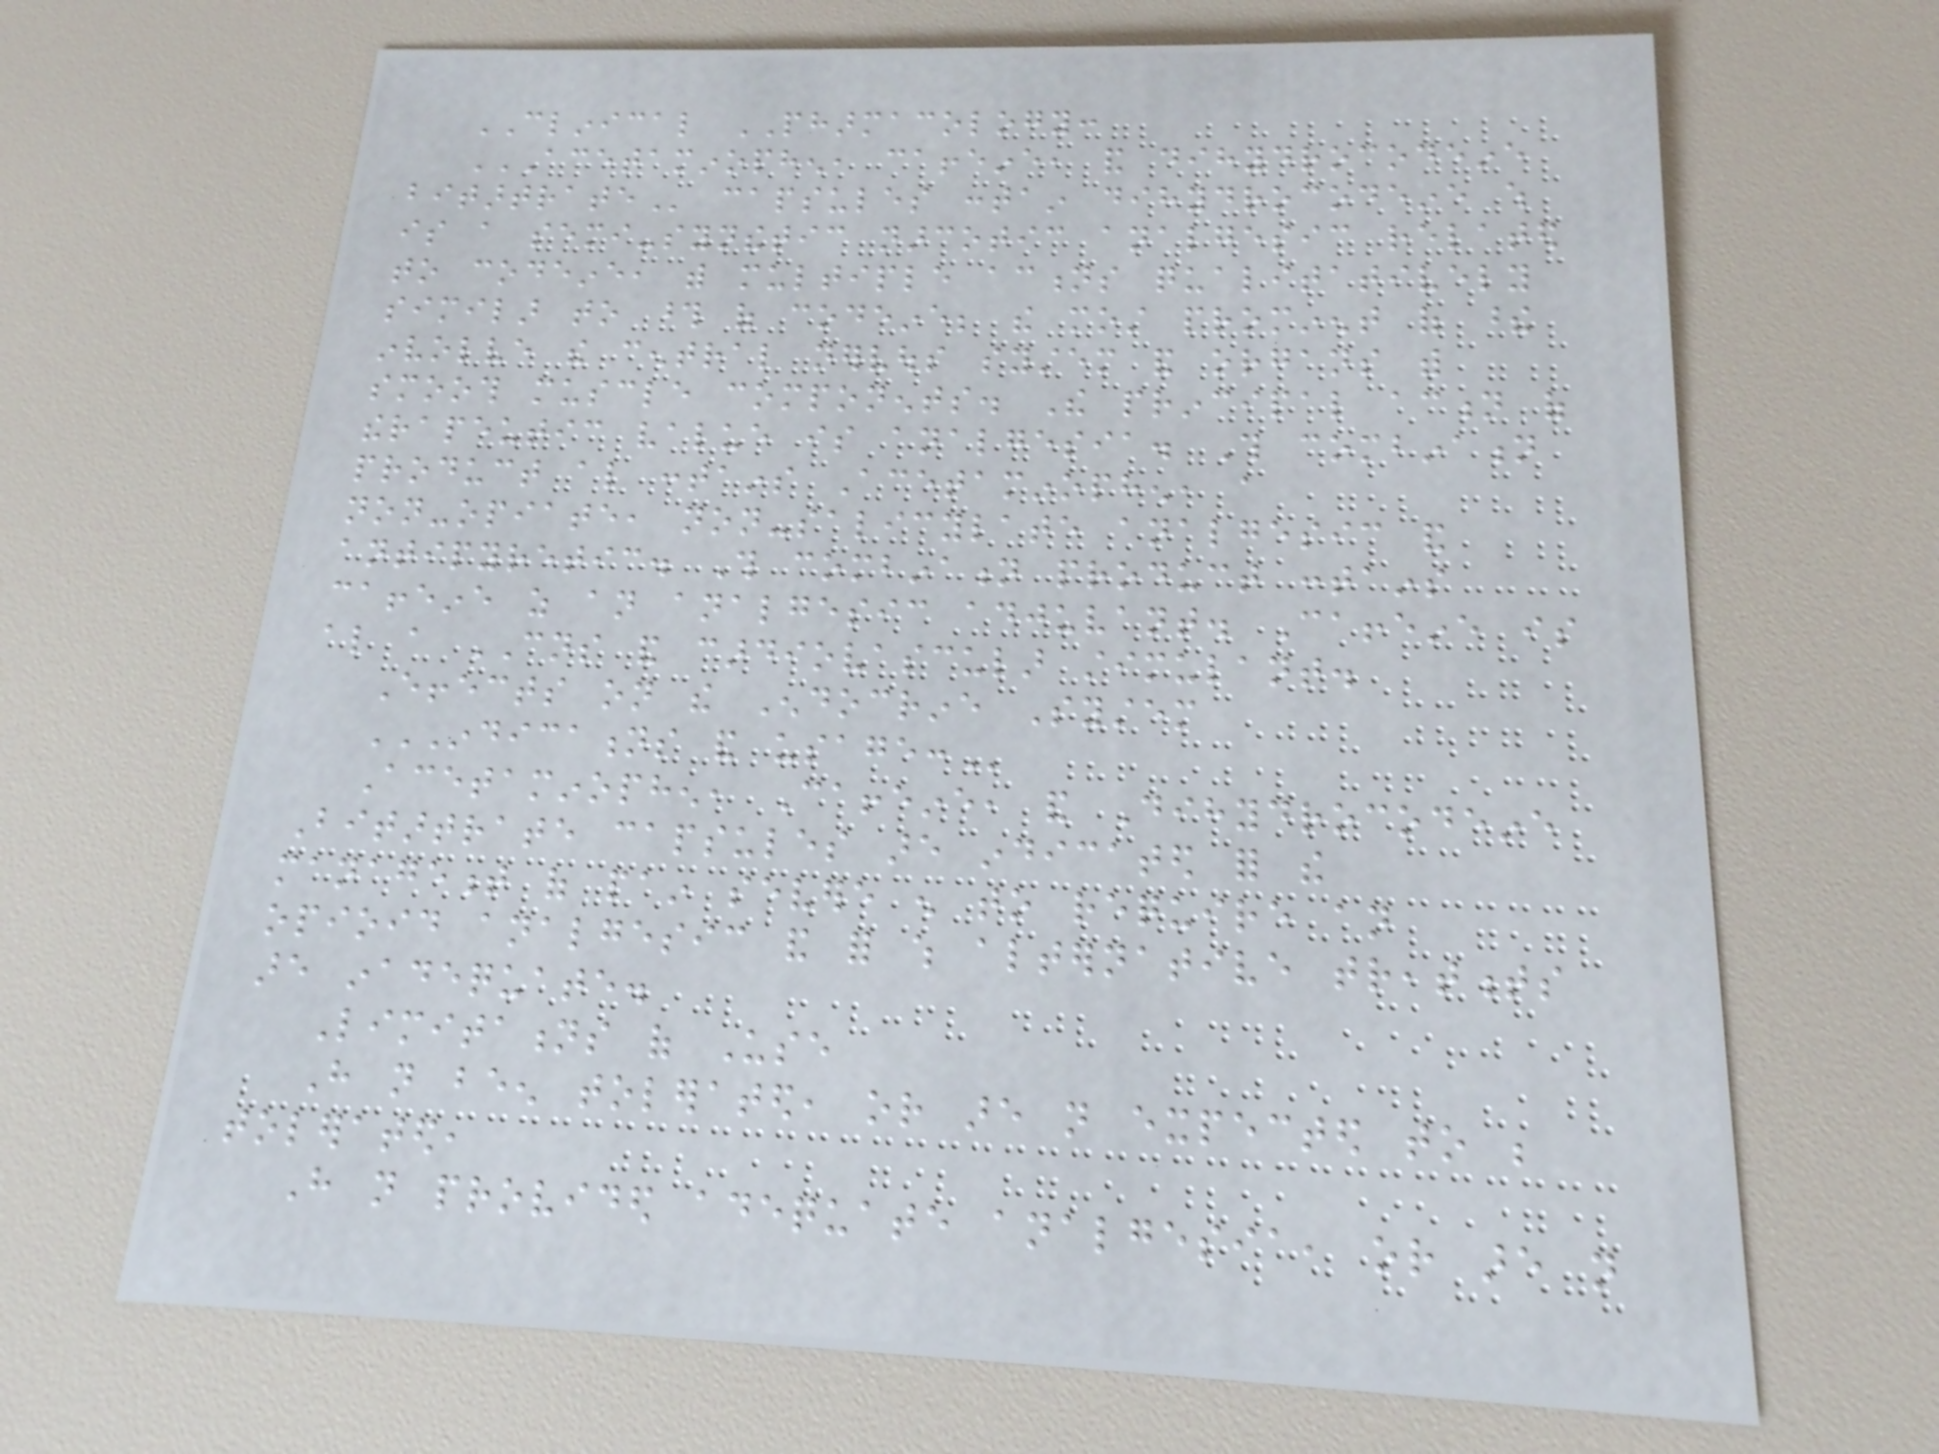CLINICAL PHARMACOLOGY:
ACETAMINOPHEN, CAFFEINE, AND DIHYDROCODEINE
BITARTRATE capsules contain dihydrocodeine which
is a semi-synthetic narcotic analgesic related
to codeine, with multiple actions qualitatively
similar to those of codeine; the most prominent of these
involve the central nervous system and organs with
smooth muscle components. The principal action of
therapeutic value is analgesia. This combination
product also contains Acetaminophen, a
non-opiate, non-salicylate analgesic and
antipyretic. This combination product contains
caffeine as an analgesic adjuvant. Caffeine is
also a CNS and cardiovascular stimulant.
Effects on the Endocrine System
INDICATIONS AND USAGE:
Acetaminophen, Caffeine, and Dihydrocodeine
Bitartrate capsules are indicated for the
management of pain severe enough to require an
opioid analgesic and for which alternative treatments
are inadequate.
Limitations of Use
Have not been tolerated, or are not expected to be
tolerated,
Have not provided adequate analgesia, or are not
